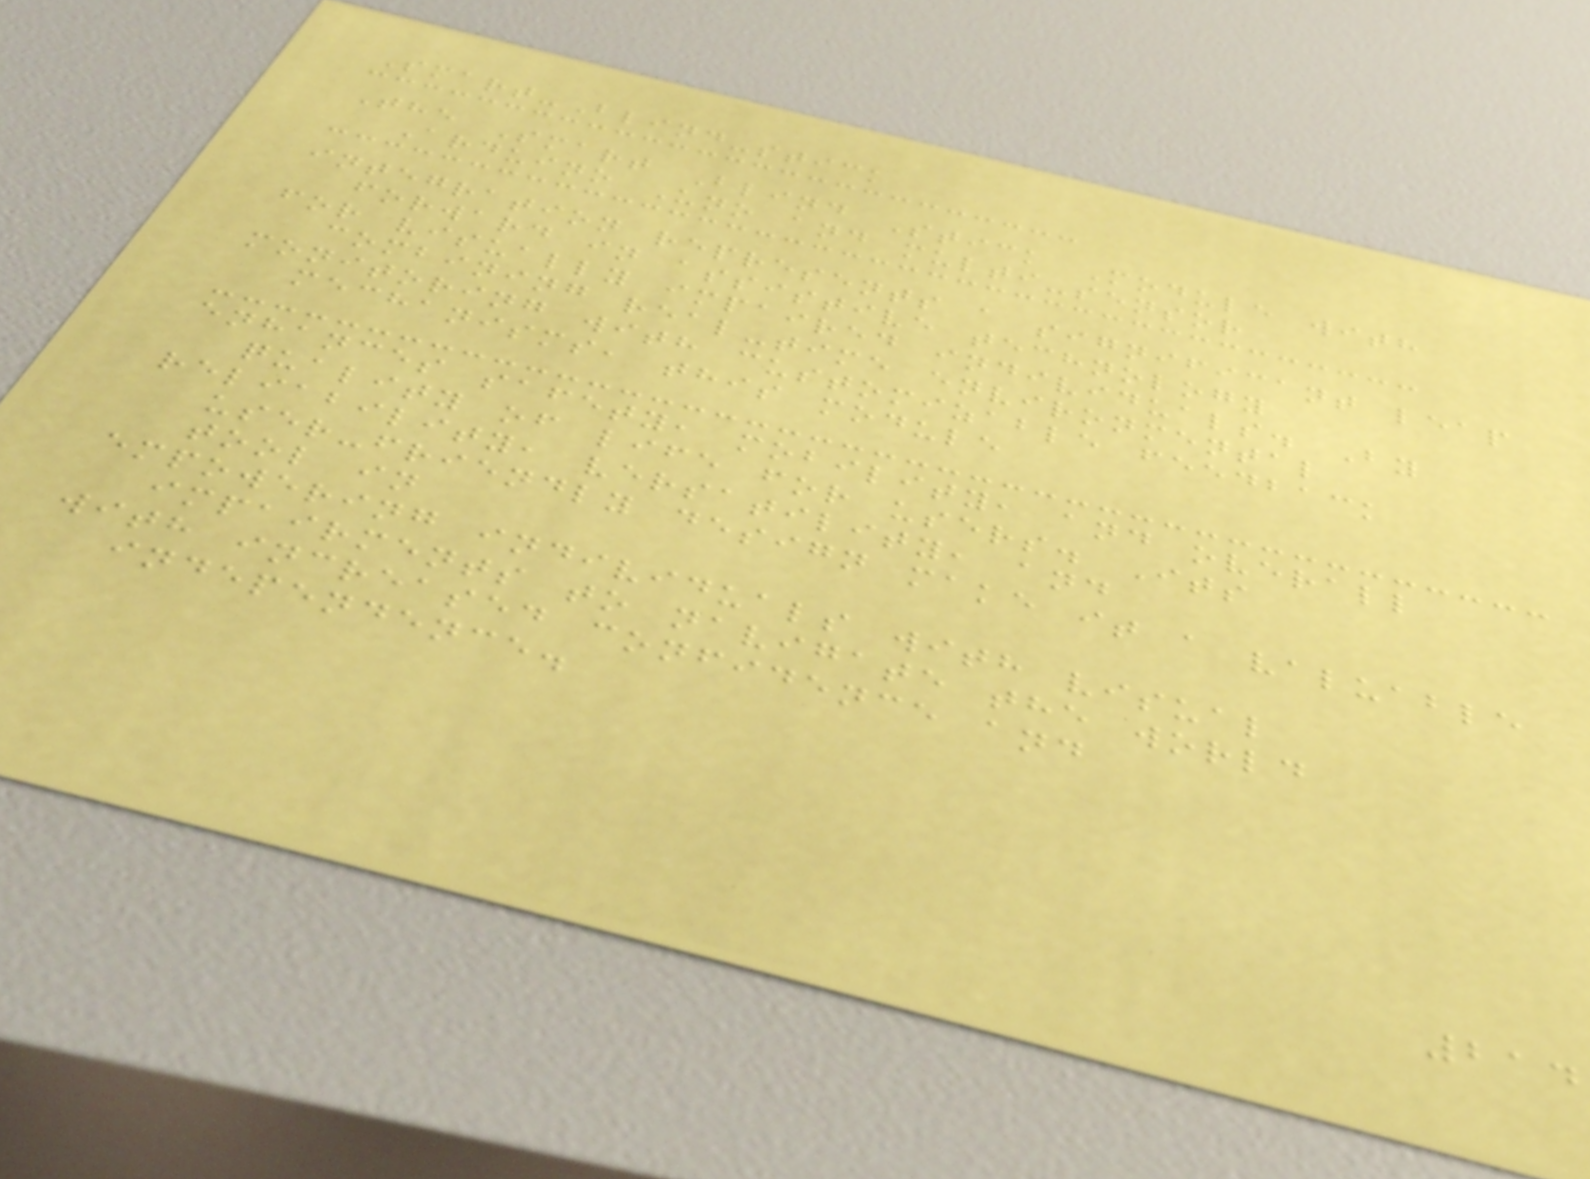Smart-Blind-stick
The Smart Blind Stick Module with
Arduino Uno and multi-sensor
integration represents a significant leap
forward in assistive technology
for visually impaired individuals. By
combining real-time environmental
monitoring with customizable feedback
mechanisms, this module
enhances safety, mobility, and overall
quality of life for users. Its
reliability, versatility, and
user-friendly design make it a valuable
tool in
empowering individuals with visual
impairments to navigate the world
with increased confidence and
independence.
214
